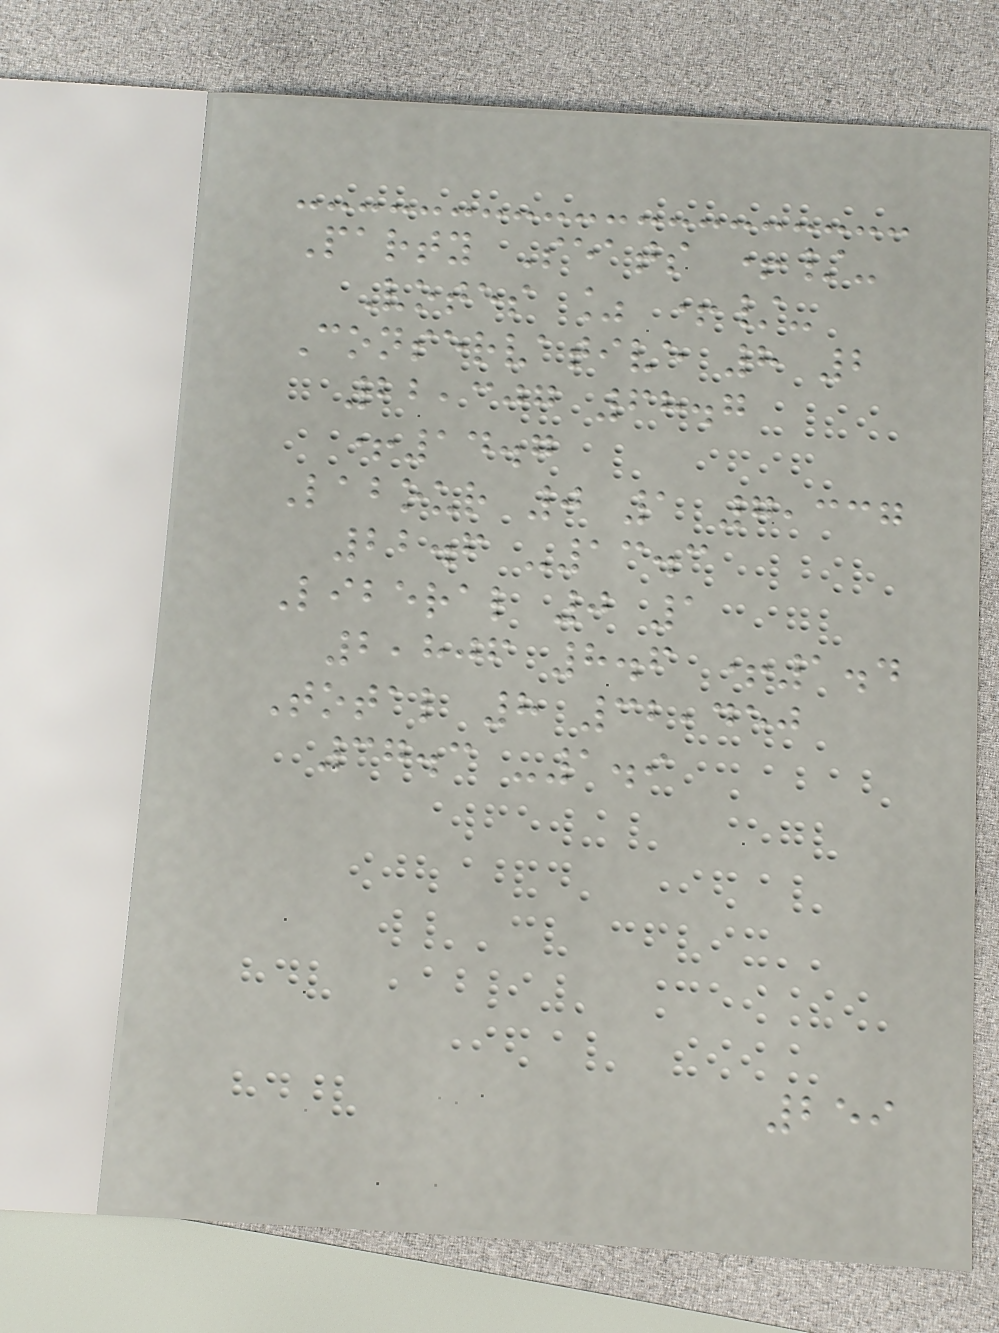Party Seats +/-
Votes % +/-
Conservative 8 2
22,307 68.7
+14.7
Labour 0 1 7,337
22.6 -13.3
Liberal 0 1
2,806 8.6 +1.4
Total 8 32,450
37.3 -1.9
259
